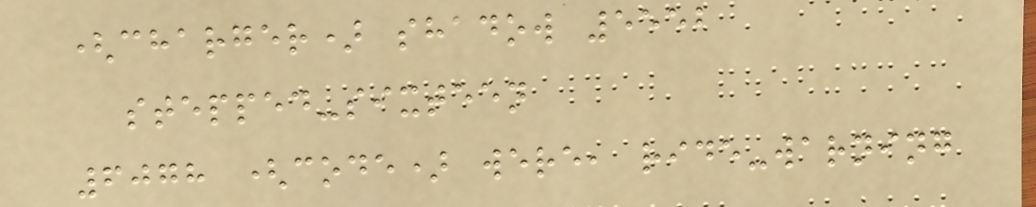(charger) shadow 5552
stepped-sixteen
6078 (code) were, ride-warning
